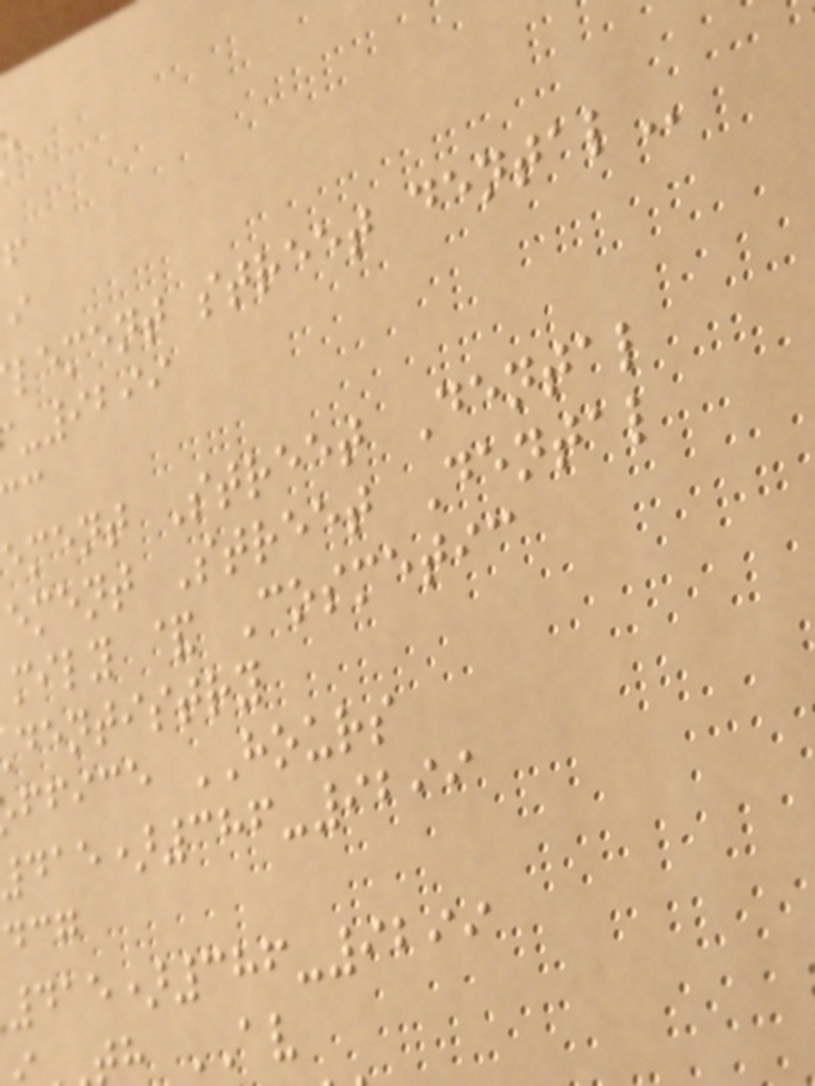lement street
-9299
ement Street Dental
ement Street Dental
mily & Cosmetic
dentistry
ffice HOURS
)386-9299
415)386-9299
th AV
